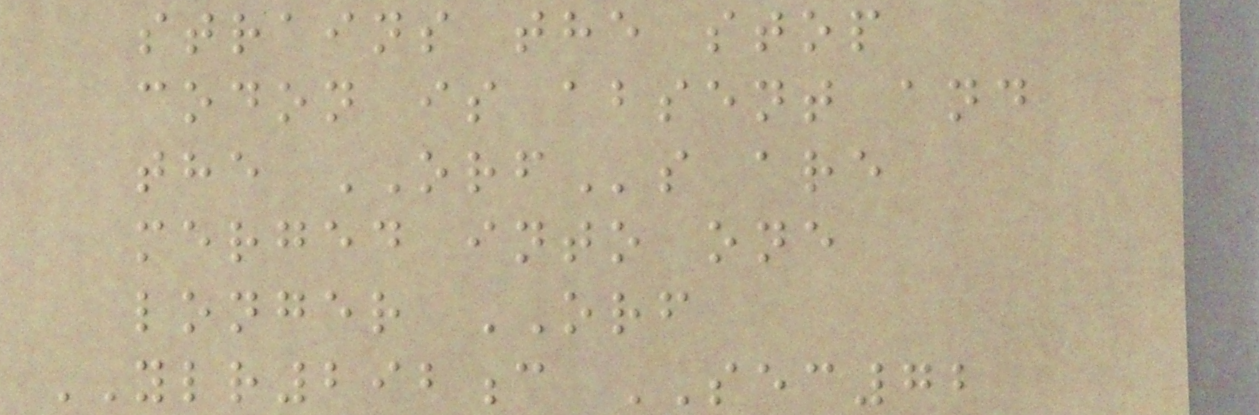strains the stop
codon is absent and
the ORFs are
merged into one
longer ORF
YLR292c SEC72
